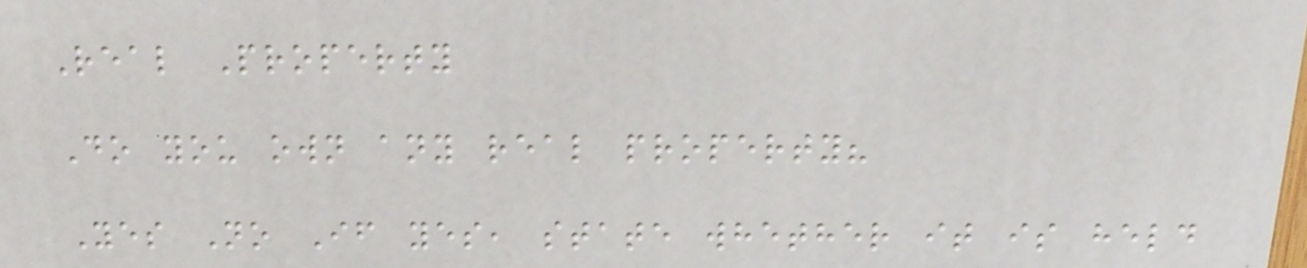Real Property
Do you own any real property?
Yes No If yes, state whether it is held
